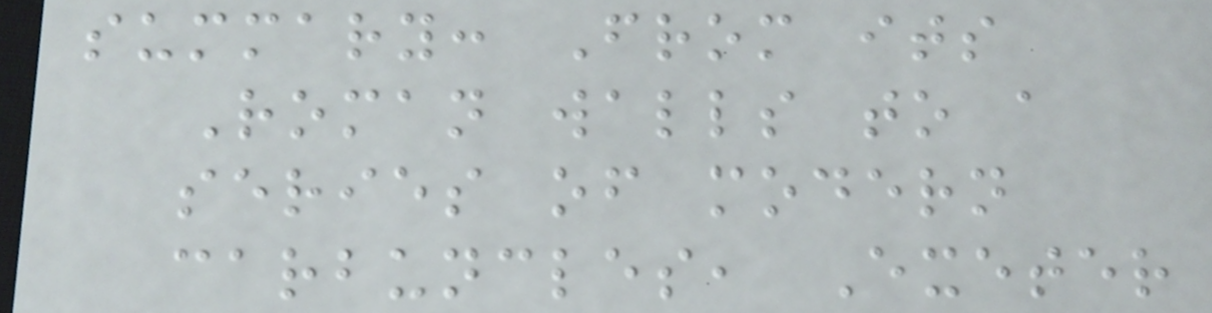summary: From its
Roman walls to a
series of modern
carbuncles, Exeter
